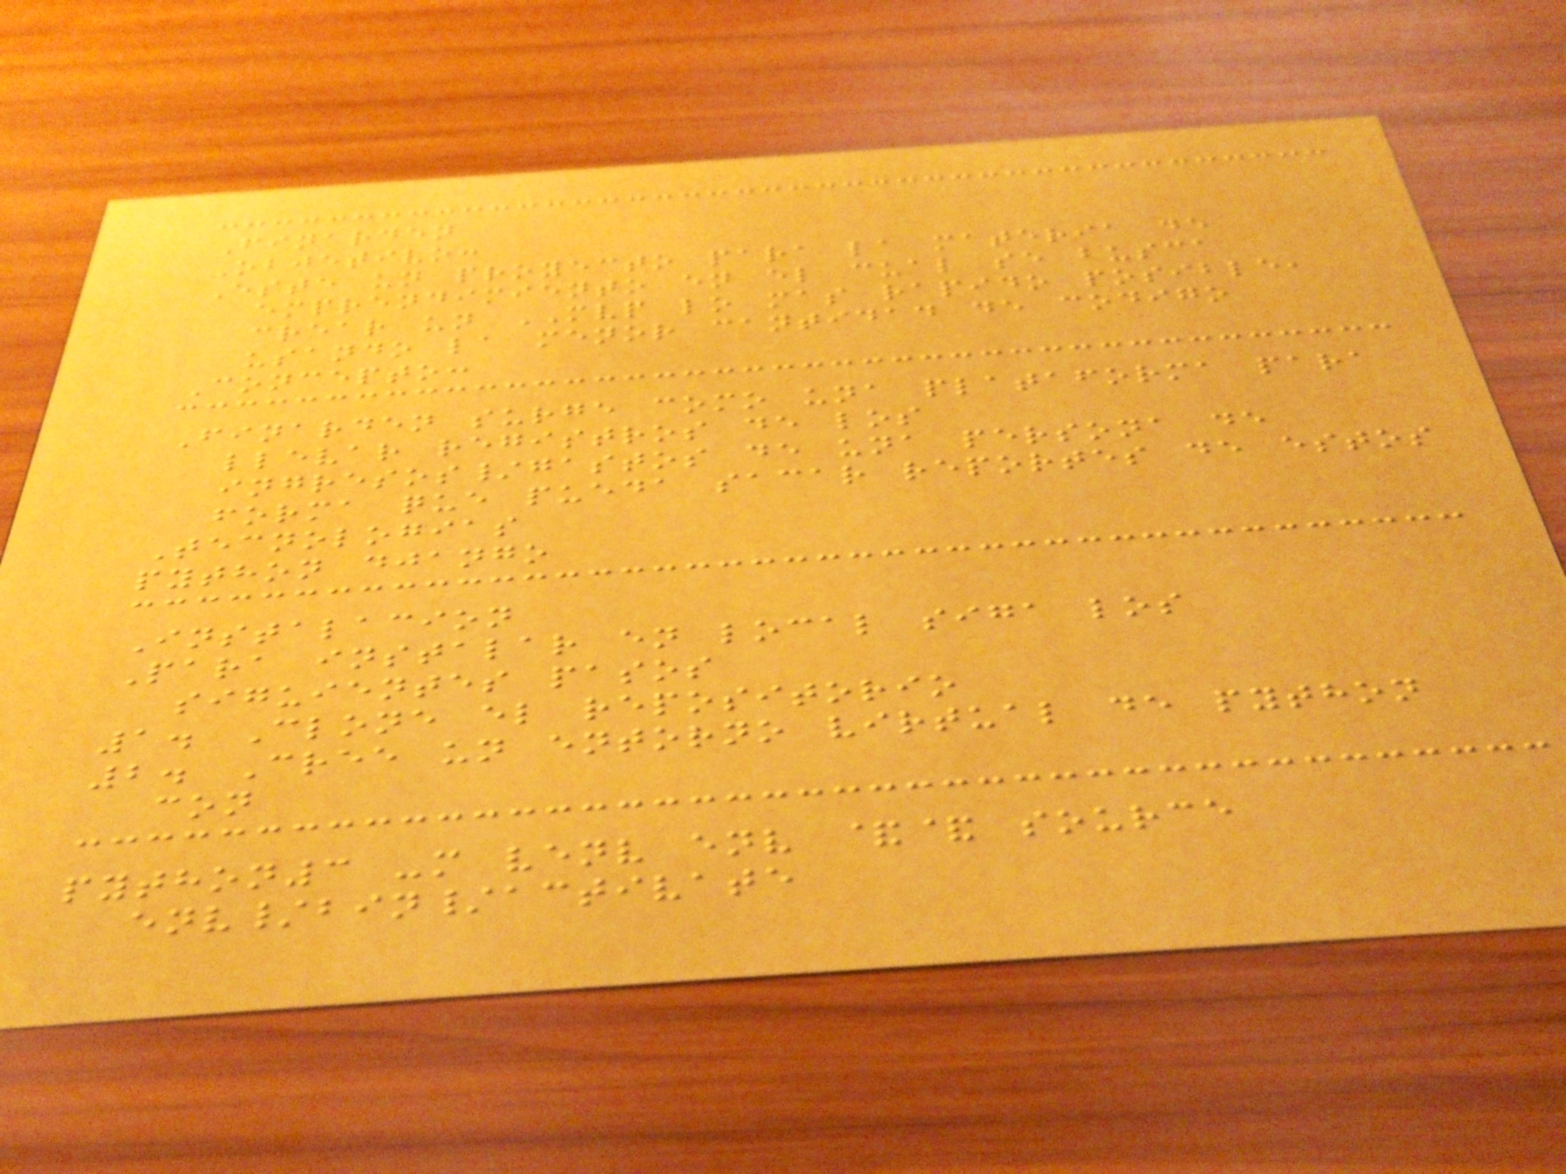Finarden
Objetivo:
Este un proyecto para la materia de
emprendimiento en el cual se busca
crear un MVP lo mas rapido posible,
usando la menor cantidad de codigo
Concepto:
Finarden surge como una plataforma para
llevar registros de los
ingresos/gastos de una persona de
forma que pueda sacar reportes de estos
Tecnologias
python django
Instalacion
Para instalar en local siga los
siguientes pasos
1. Clone el repositorio
2. Cree un entorno virtual de python
con
python3 -m venv env && source
env/bin/activate
